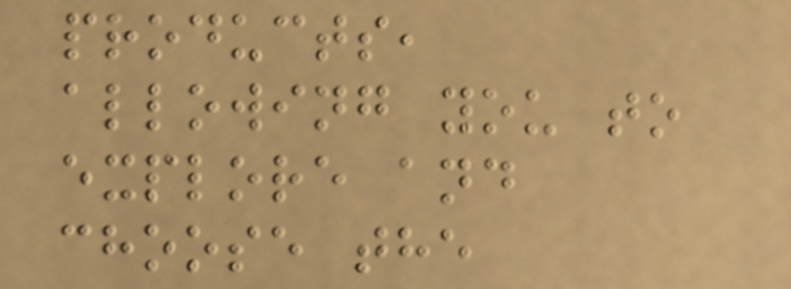products,
allowing you to
explore and
choose the
